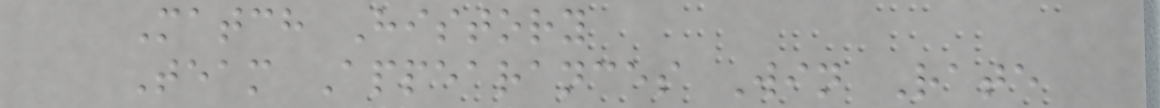Match History
Team Appearances Win Rate
